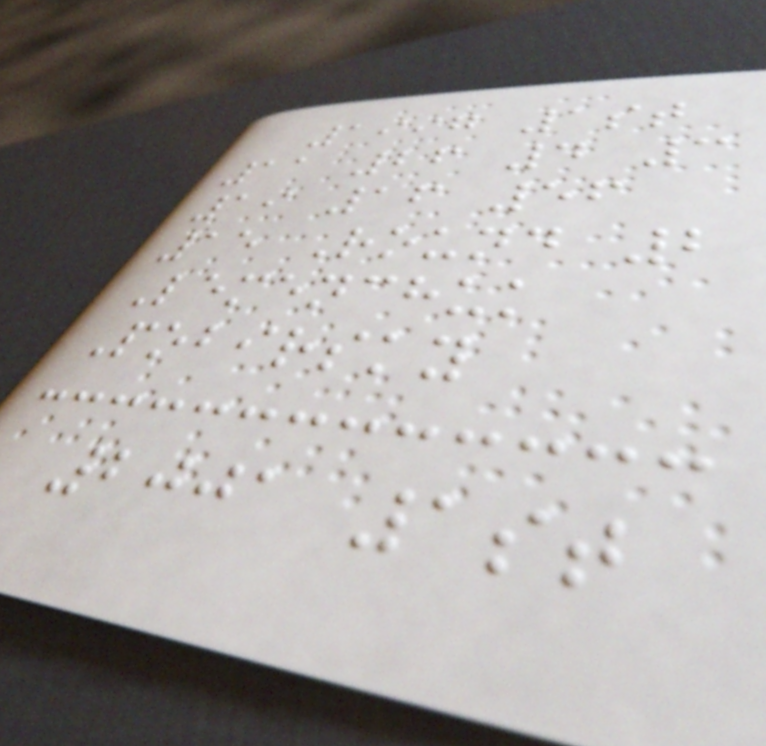1997 1st
11 26 4 3
19 16 56
15 Round 2
Lemenchuk
Pobirsky
2001 1st
